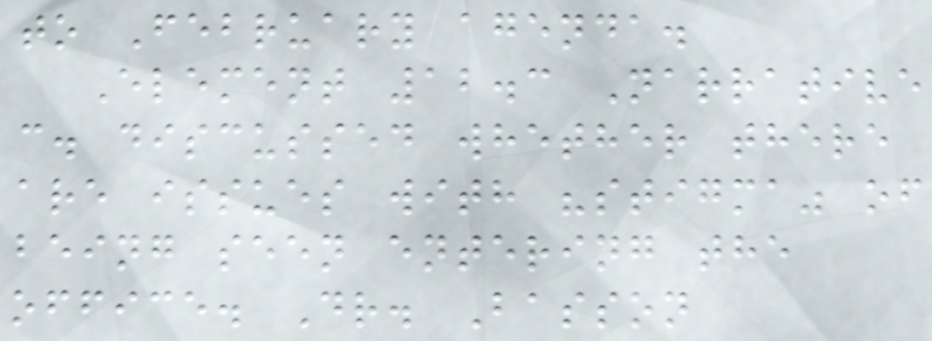to February agenda.
Element 12.3 Narrative
c. discussed whether there
are issues with "stigma" of
being seen entering the
office. Dr. Basson
